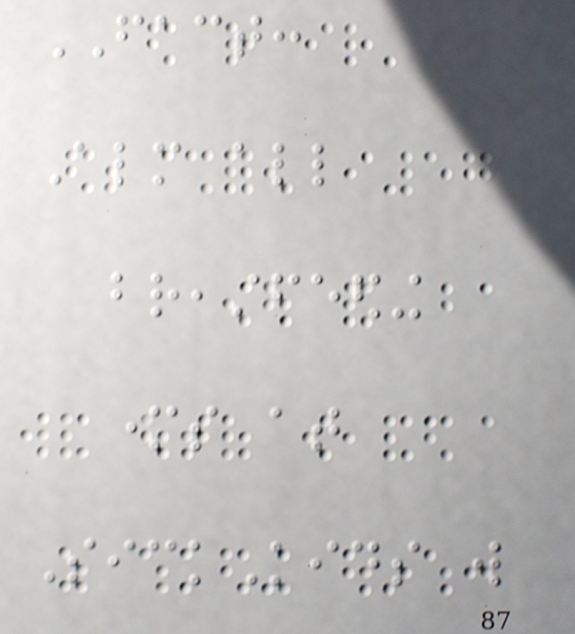FACT:
Almost all
breastfeeding
mothers at
SickKids will
